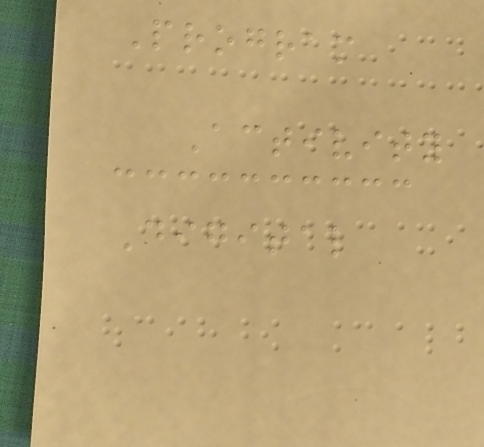Program
Activity
Digital
